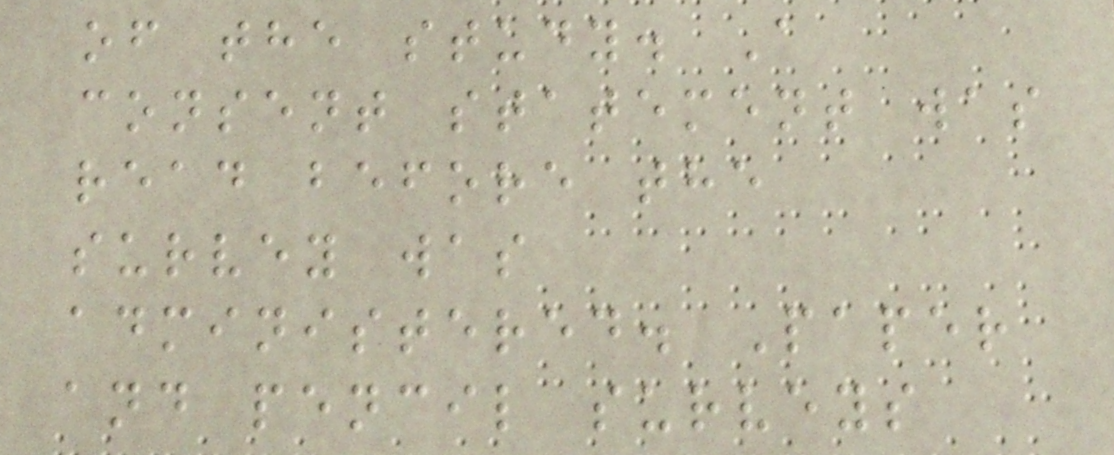of the study. A
consent statement was
read before the
survey was
administered. Paper
and pencil surveys
